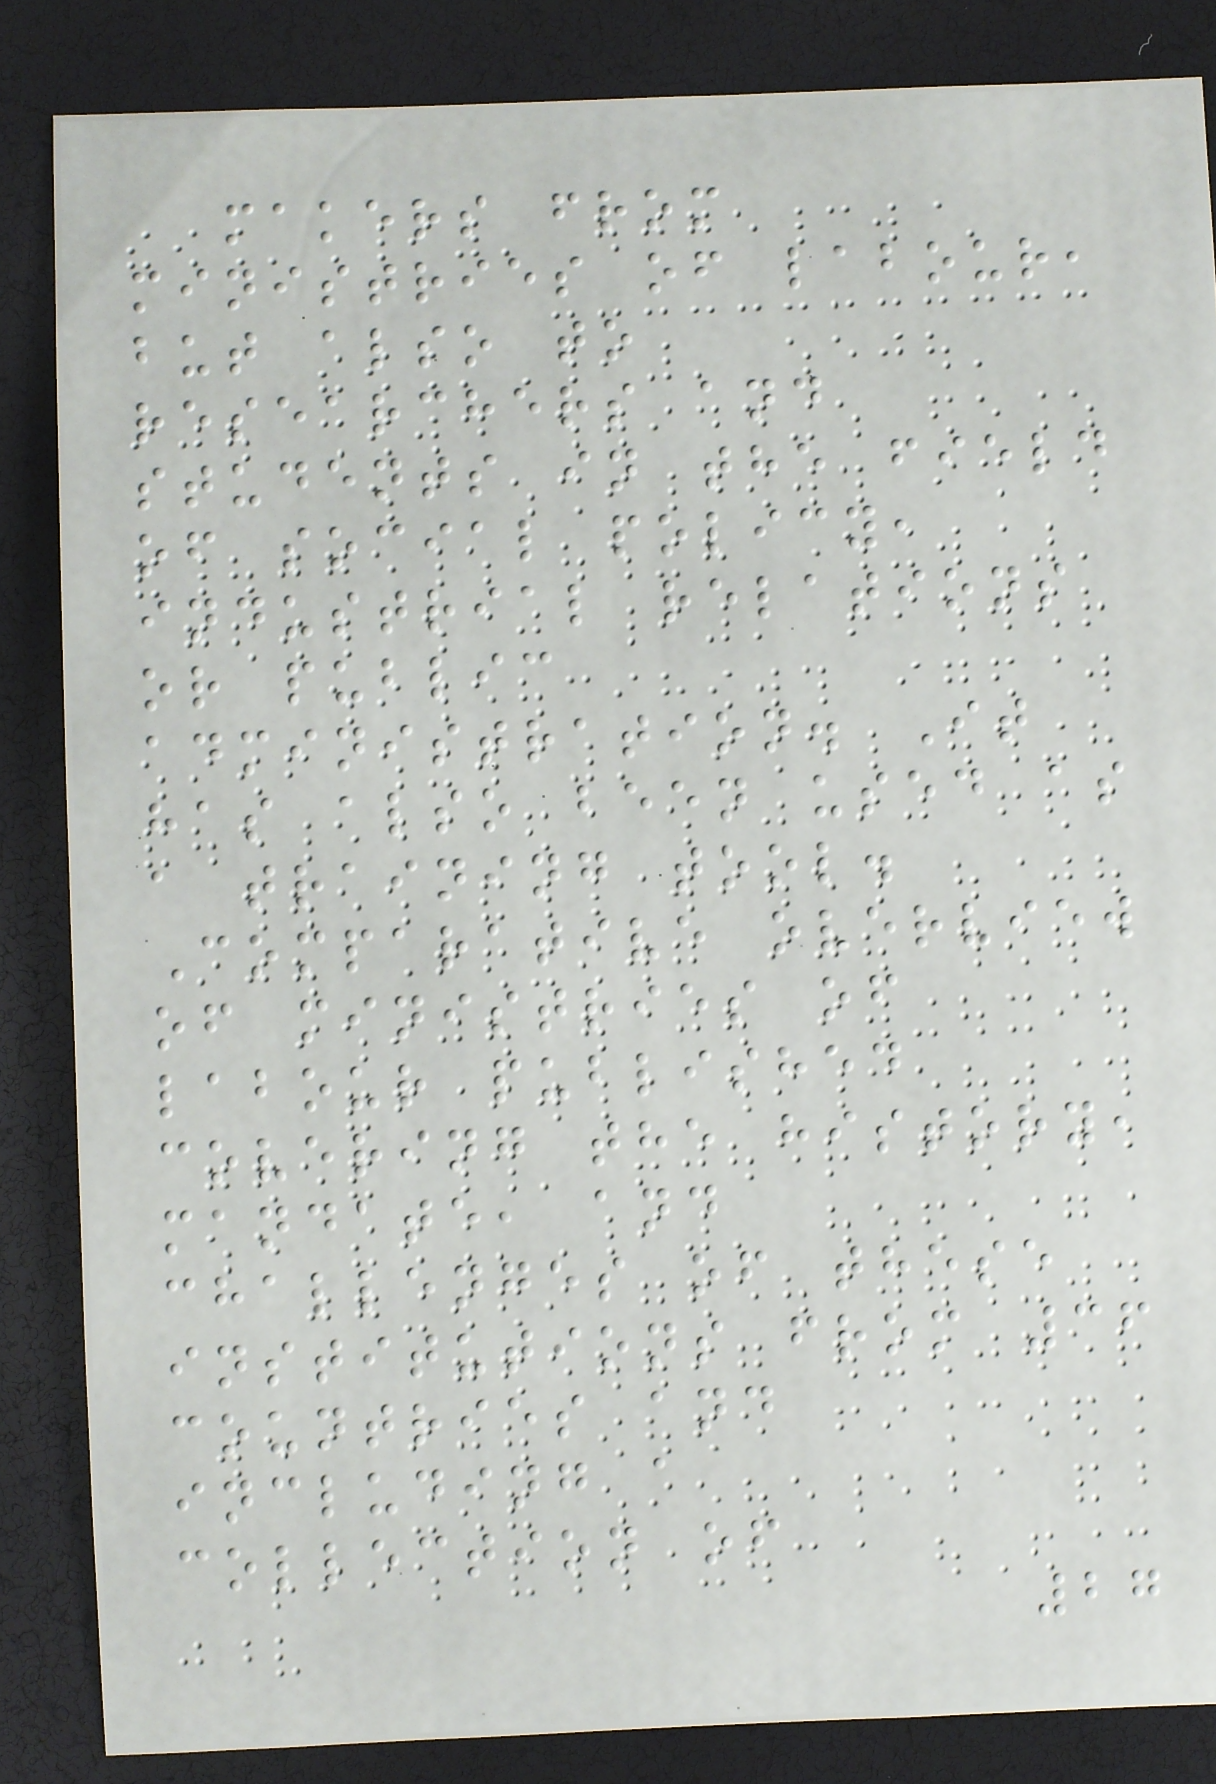makers from
ministries of labour,
but also to
researchers and
students in the field
of social policy,
industrial relations
or public
administration. It
has also been used as
a training tool.
Comparative overview
of ministries of
labour published
covering the history,
mandate, and
challenges of these
institutions from 36
countries and
including a
collection of
27
